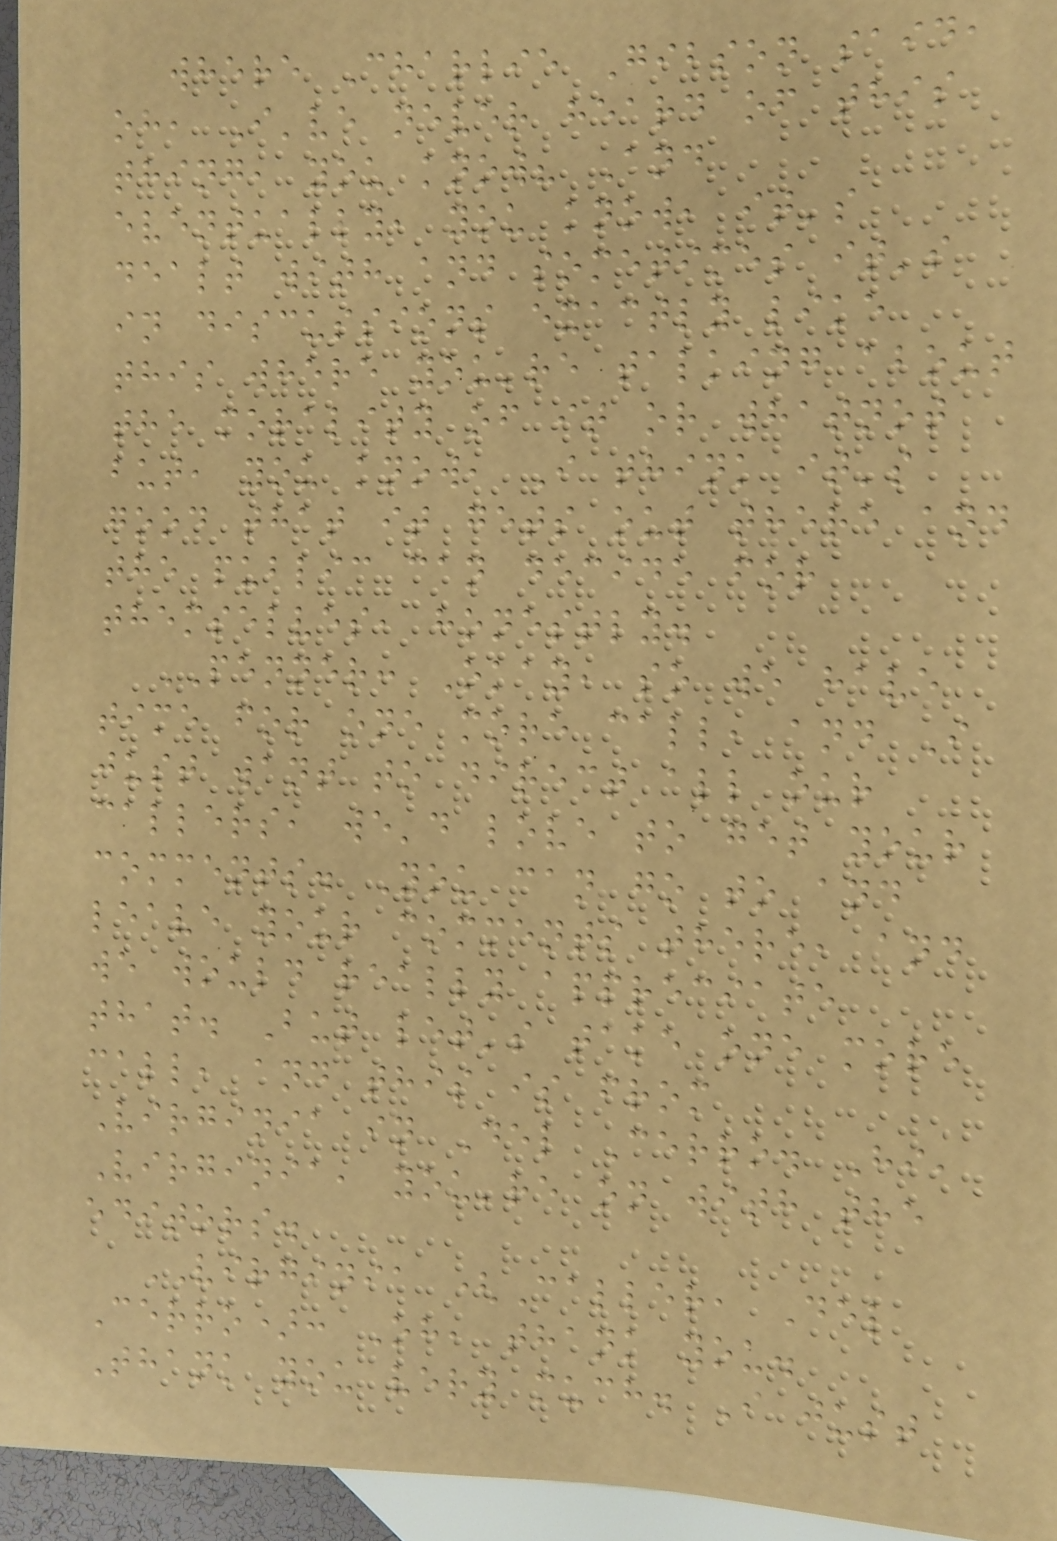where Charlie Gibson said,
oh, I've never heard of this
thing, you know? And
eventually, you know, it's
dealt with and sometimes it's
in discussions exactly like
this where you're talking about
the morality of it or whatnot
but, you know, I think it's
good that it gets out there and
the public can decide for
themselves, honestly.
PENNER: Okay, so we have
time for one more call, and I
just want to direct all our
callers, we'd love to get your
comments. You can go to and
leave your comments there, and
we would really appreciate
that. But let's take one more
call, and this is from
Virginia in Del Cerro. Hi,
Virginia, you're on with the
editors.
VIRGINIA (Caller, Del
Cerro): Oh, thank you.
Thank you very much. I just
